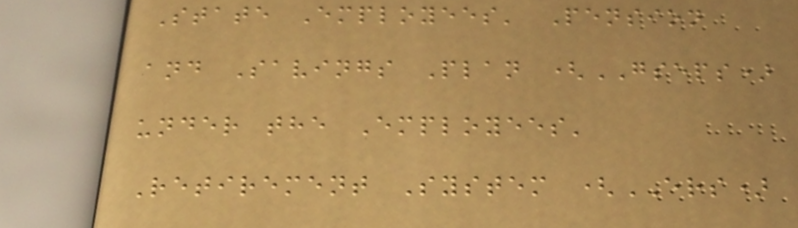State Employees' Pension
and Savings Plan (GSEPS)
under the Employees'
Retirement System (ERS)
